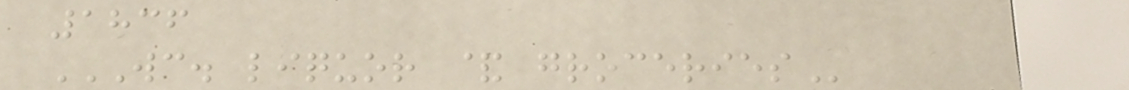1836
WC. LIQUOR & GROCERIES
